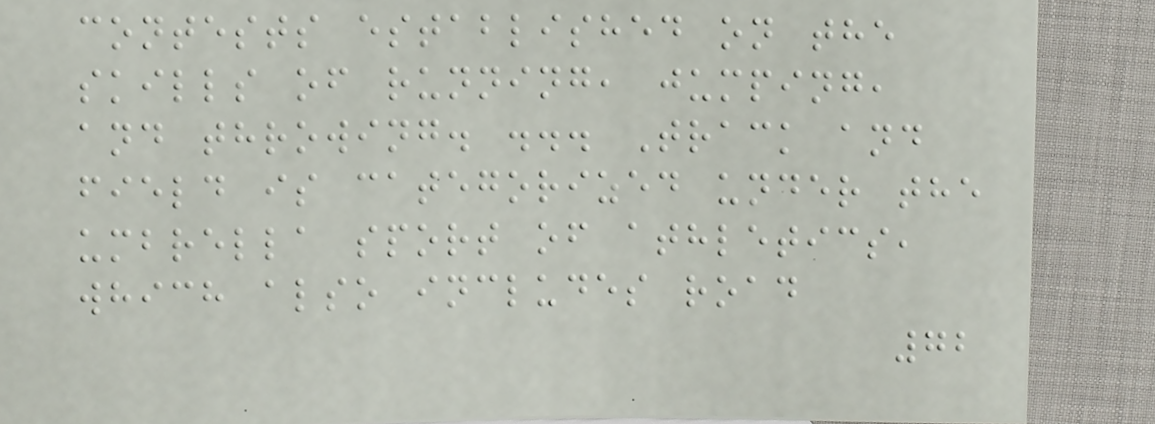contests established on the
skills of running, jumping,
and throwing. ... Track and
field is categorized under the
umbrella sport of athletics,
which also includes road
72
